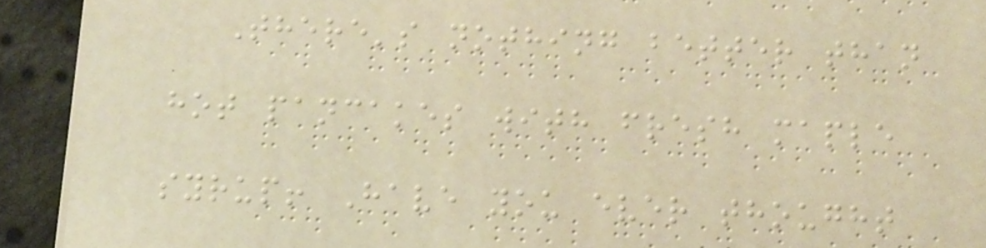There's nothing better than
hot pancakes with fresh maple
syrup! Have you ever thought
